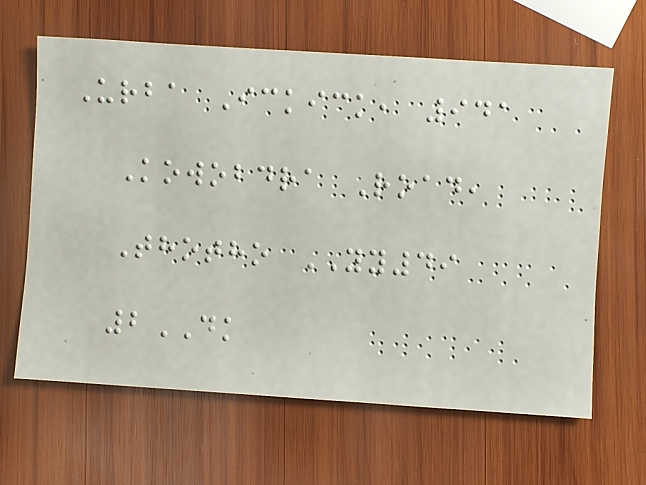Urba Ickick, 941
Kowobdra Road,
Thotho YY49
2DK
